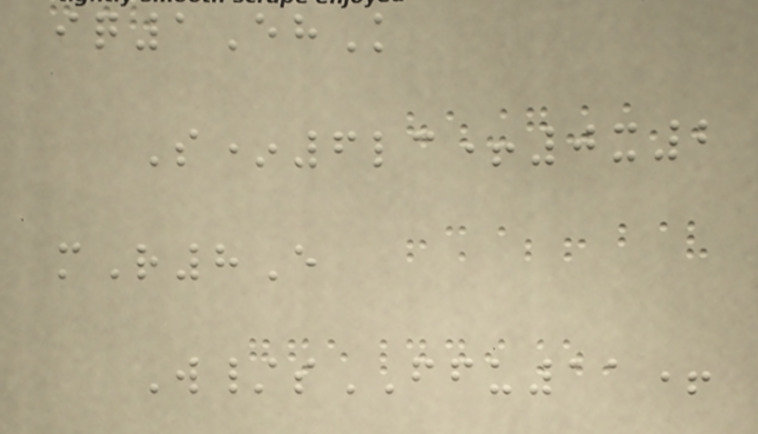iq1EhK
S*6lc+0x2
mR8E
W/sFFU11+
